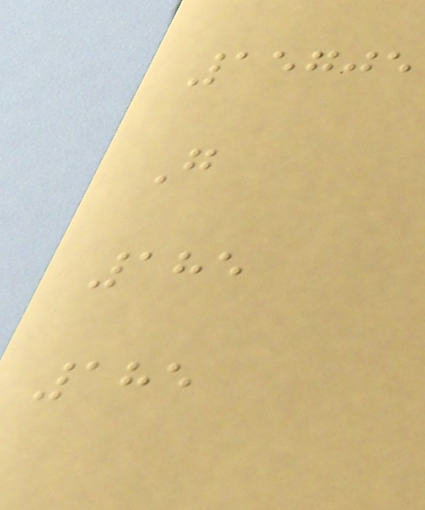15705
G
185
185
